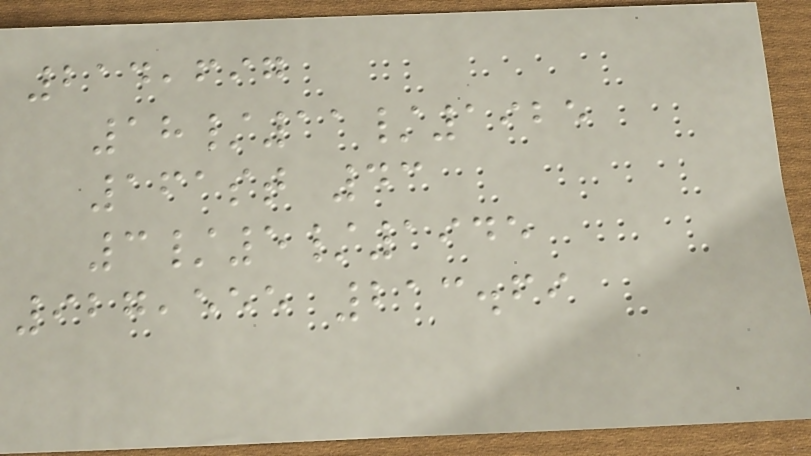214,697
18/11/1925
161st 43
3/5/1945
927,555 213.69
